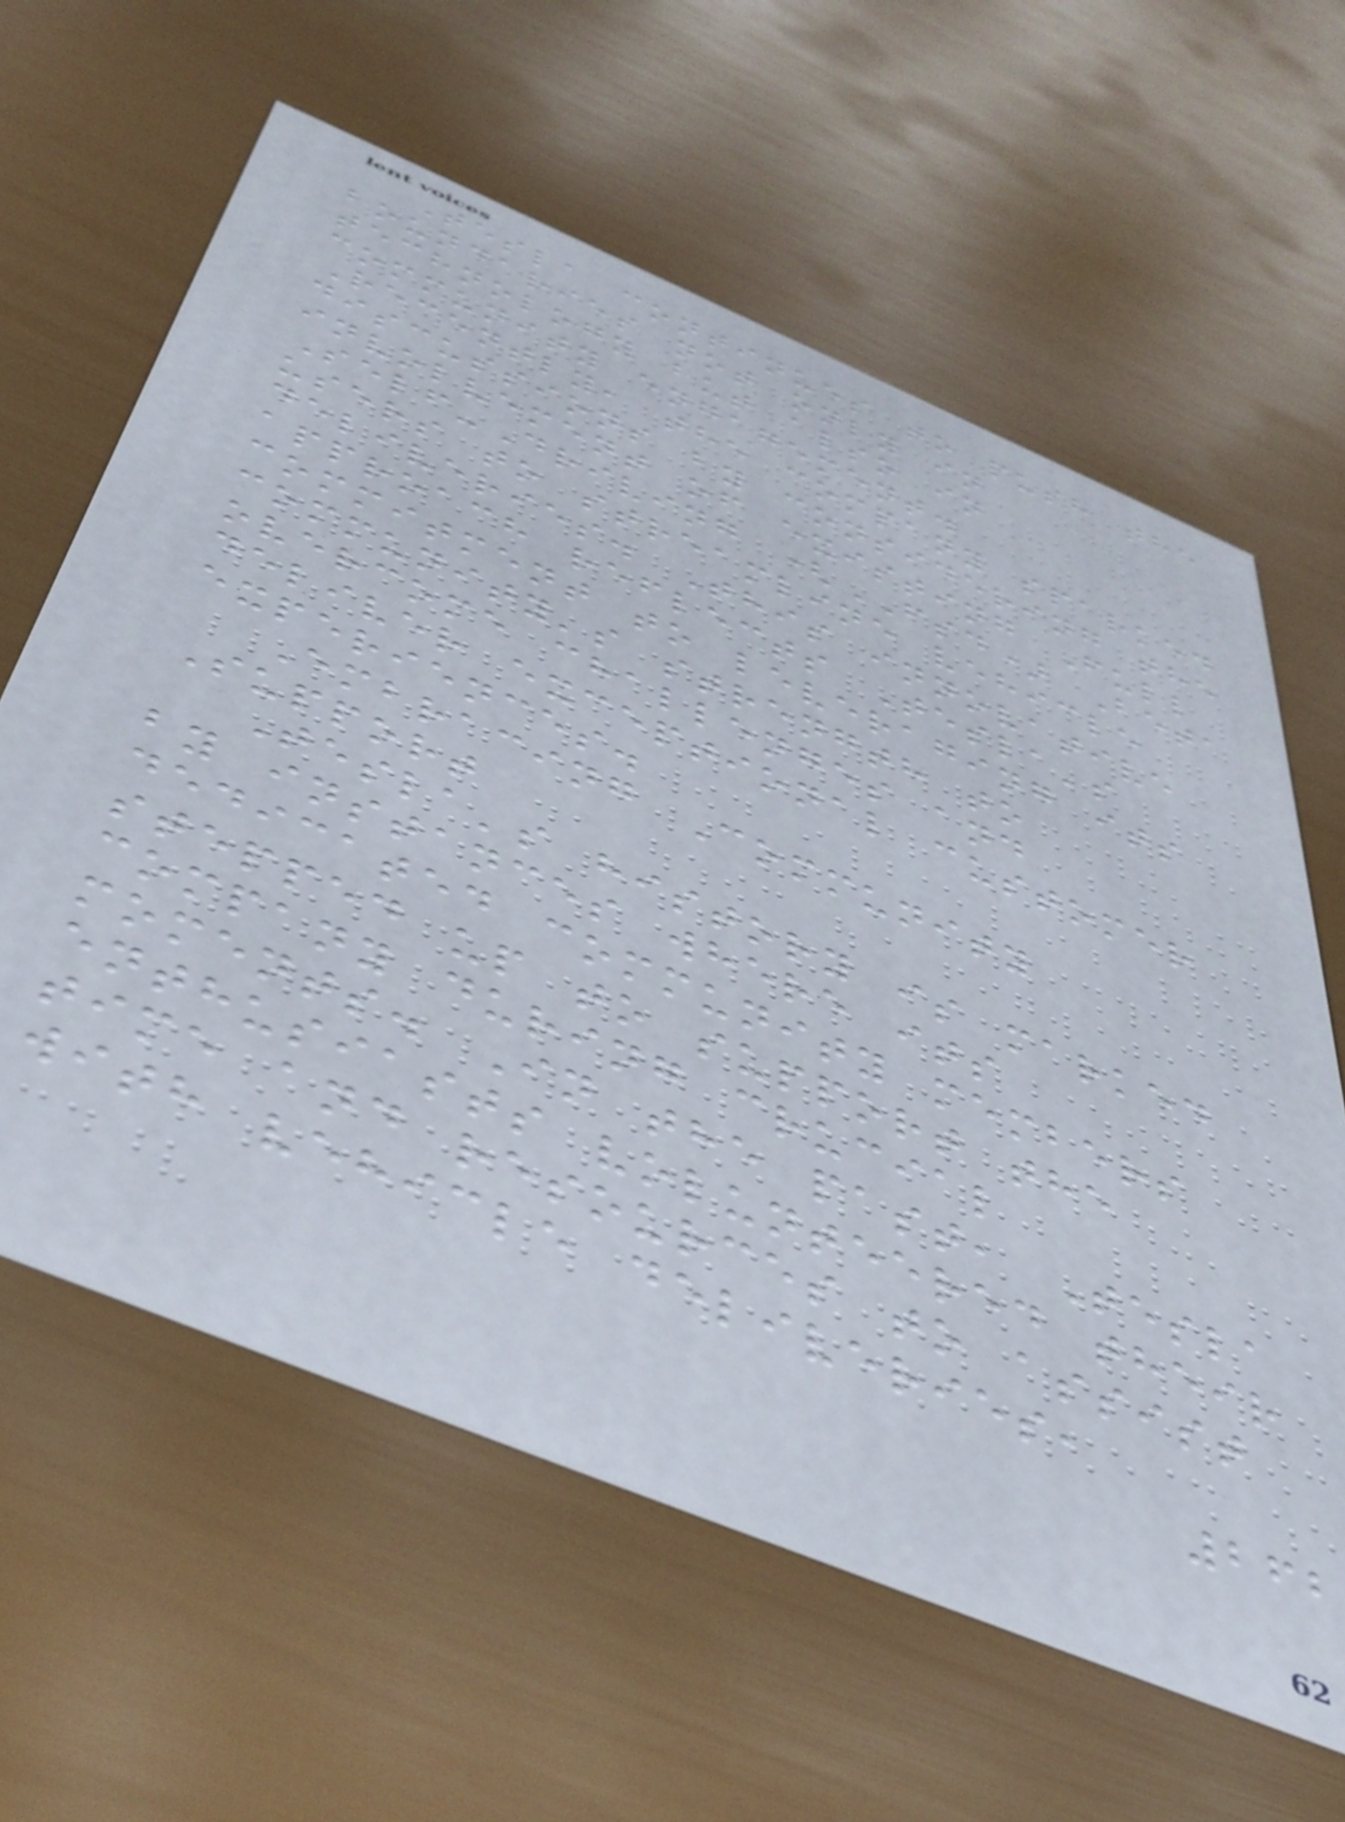Tesla continues to push the
boundaries not only in
technology but also in
community engagement.
Recently, the company sparked
discussions by considering the
involvement of existing Full
Self-Driving (FSD) Beta
users to streamline vehicle
deliveries. This innovative
approach reflects Tesla's
commitment to leveraging its
community's strength to
overcome challenges and
deliver exceptional customer
experiences.
Embracing Community
Support
Tesla's history is marked
by instances where its
dedicated community members
stepped up to support the
company during crucial
moments. In the past, Tesla
enthusiasts volunteered their
time and resources to assist
with vehicle deliveries,
262
